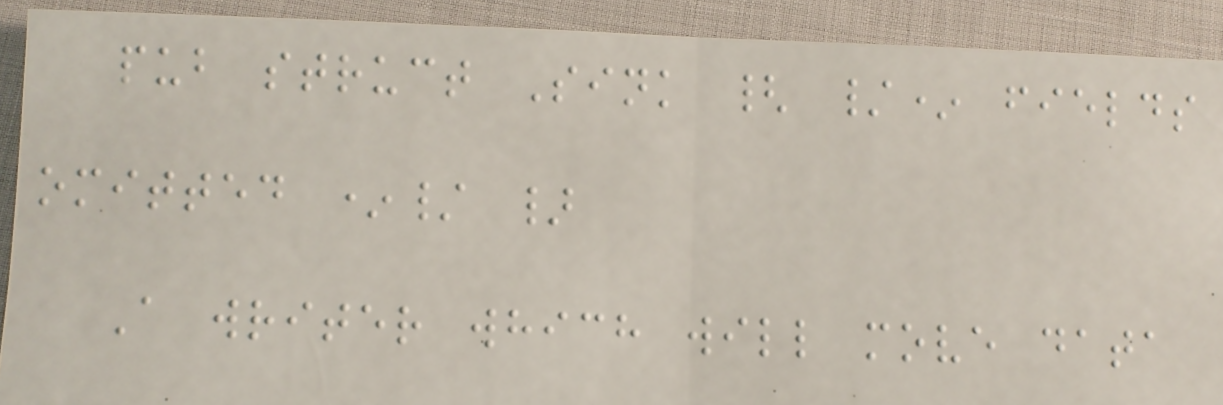pub struct Sink { /* fields
omitted */ }
A writer which will move data
